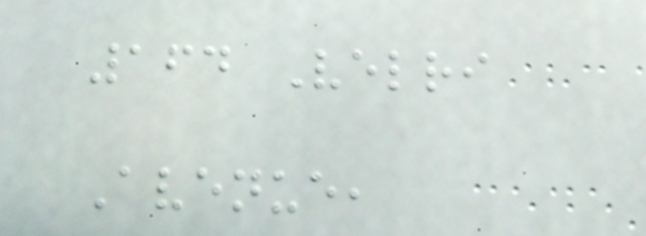164 Velri
Avenue,
